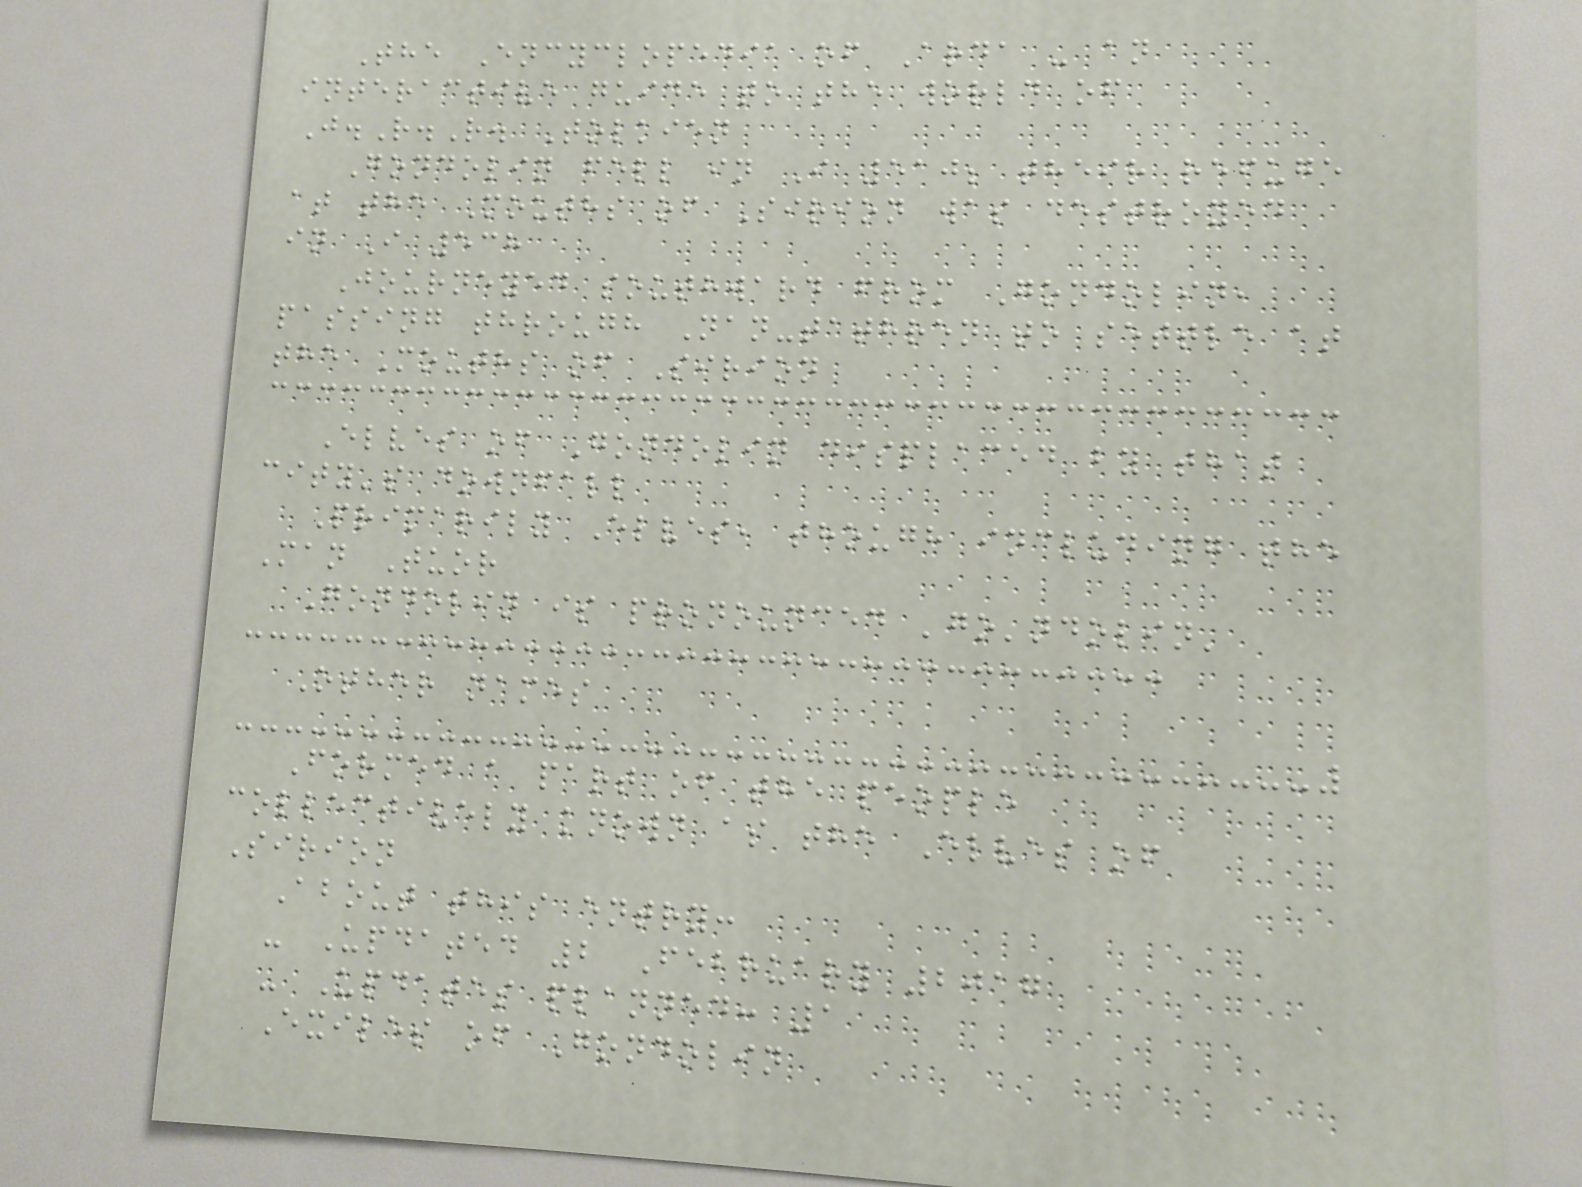The Encyclopedia of Arda - an
interactive guide to the world of
J.R.R. Tolkien
Gondolin fell in I 510; their refuge
at the Mouths of Sirion was destroyed
in I 538
Journeyed southward from Gondolin,
passing through Nan-tathren to settle at
the Mouths of Sirion
Elves of Gondolin displaced by that
city's downfall
Primarily Elves, though including the
Man Tuor
Gondolin is pronounced 'go'ndolin'
Other names
Formed a part of the people
collectively known as the Elves of
Sirion
About this entry:
- Updated 2 February 2017
- Updates planned: 1
Exiles of Gondolin
